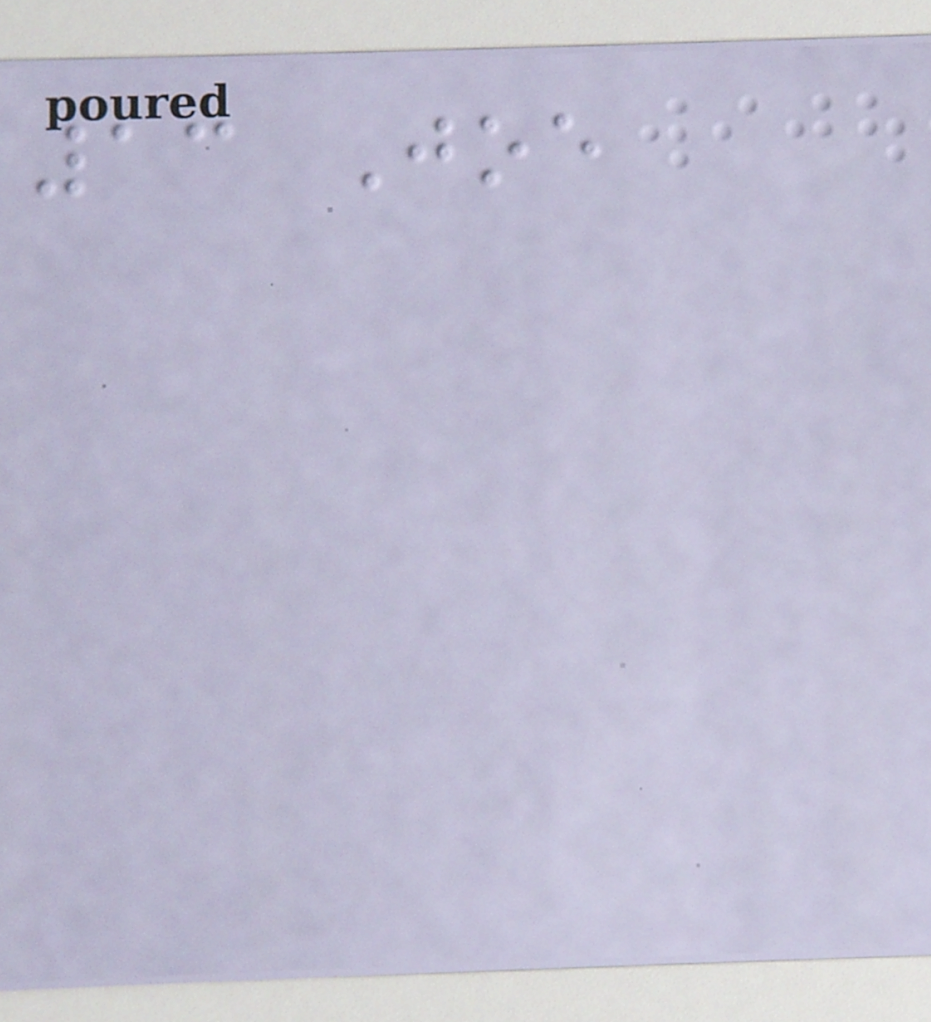13 Joe
